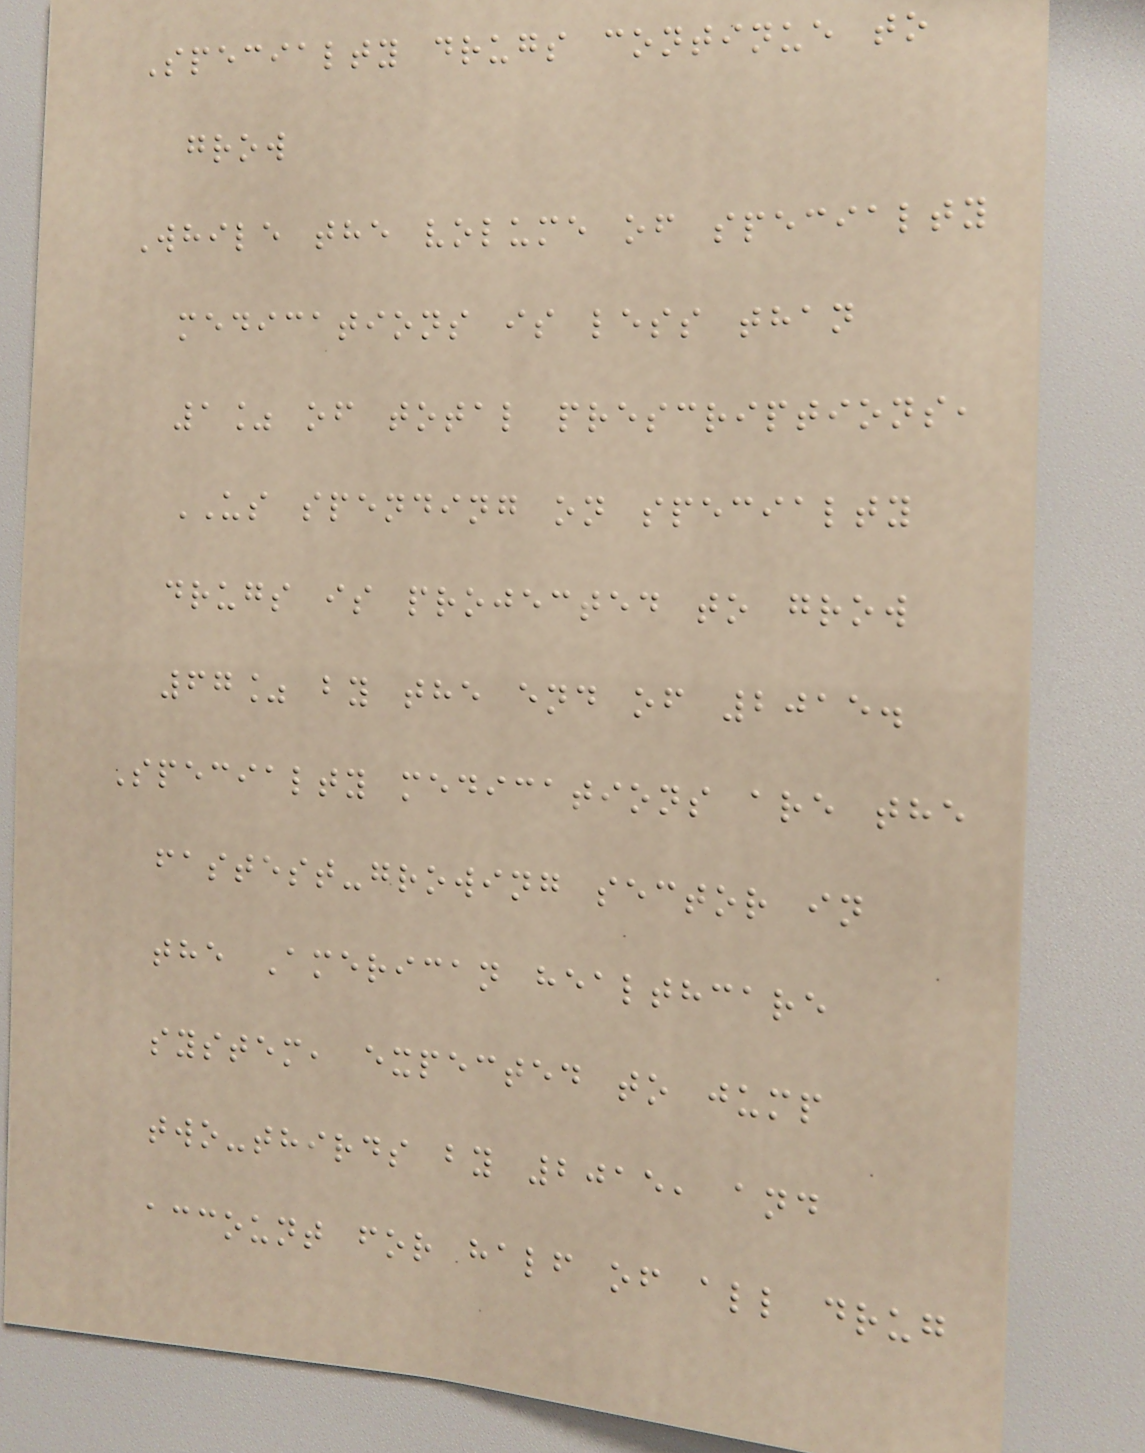Specialty drugs continue to
grow
While the volume of specialty
medications is less than
1% of total prescriptions,
US spending on specialty
drugs is projected to grow
67% by the end of 2015.
Specialty medications are the
fastest-growing sector in
the American healthcare
system, expected to jump
two-thirds by 2015, and
account for half of all drug
